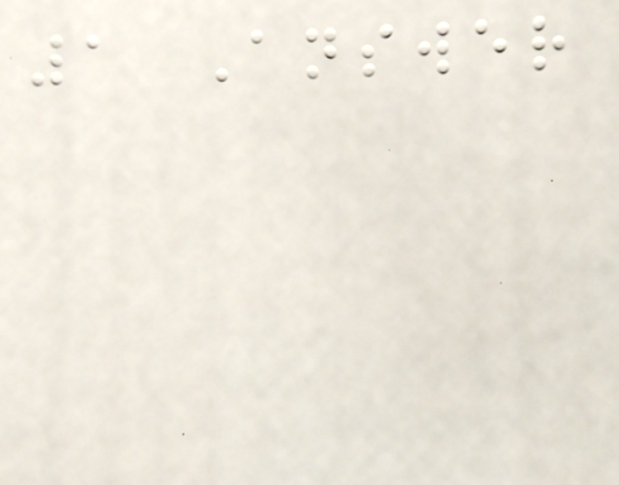1 Answer
